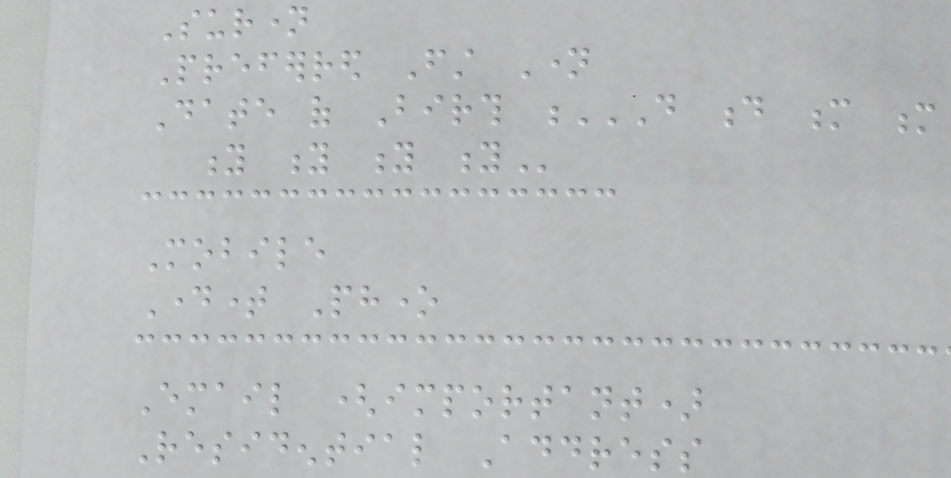Surname
Preferred First Name
Date of Birth D D M M
Y Y Y Y
Mobile
Daytime Phone
Email (important)
Residential Address
